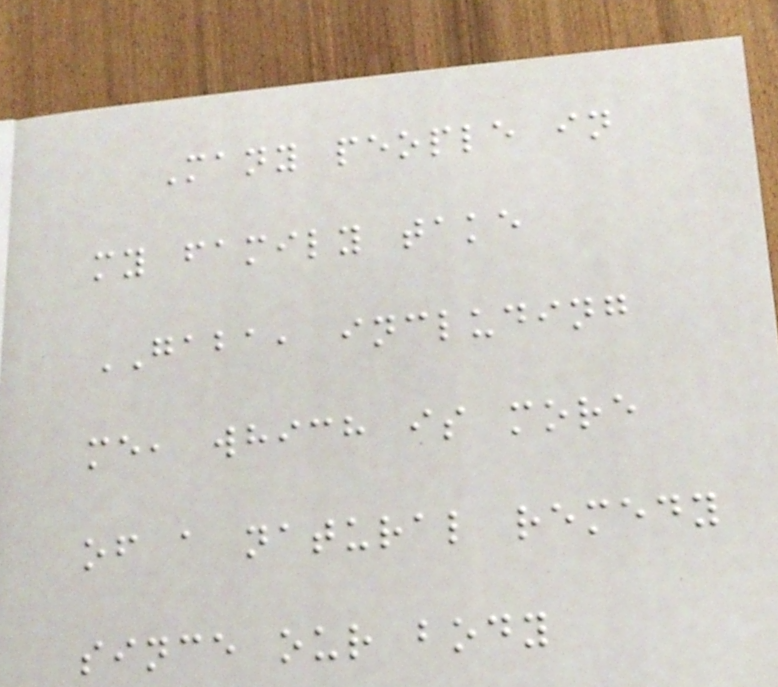Many people in
my family take
GABA, including
me, which is more
of a natural remedy
since our body
